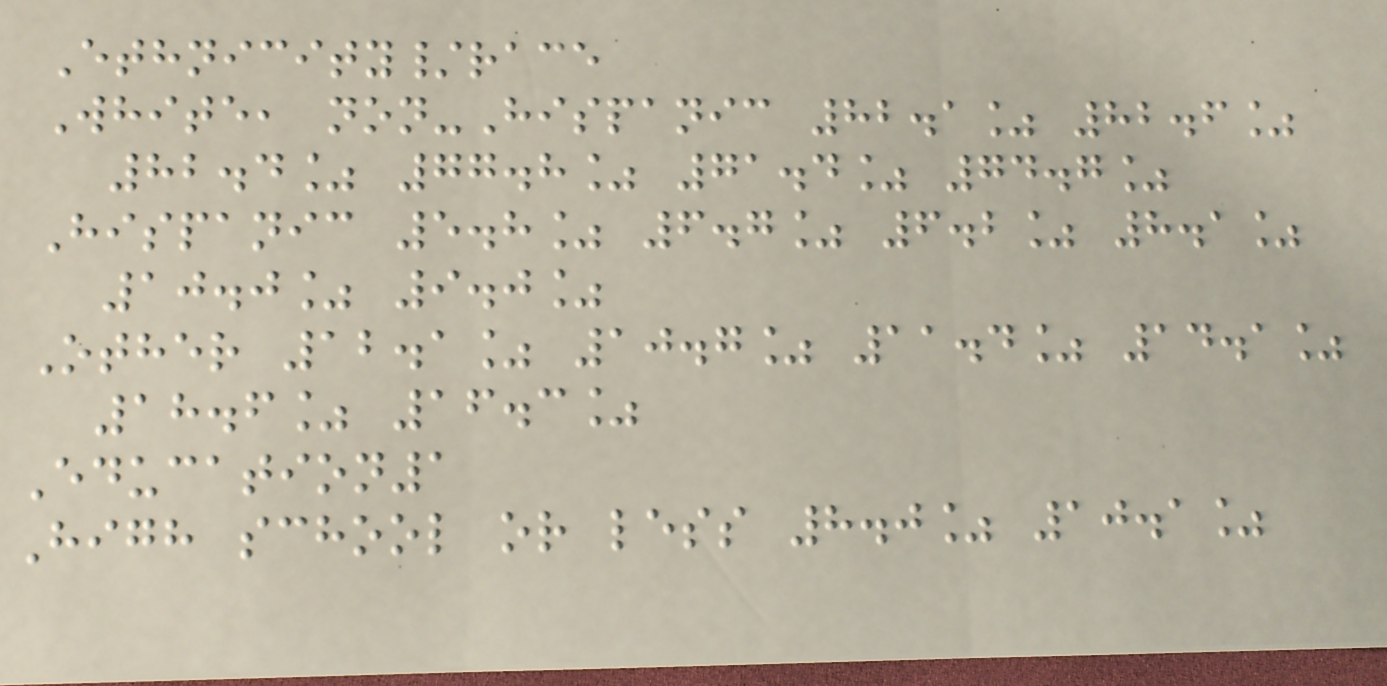Ethnicity/race
White, non-Hispanic 82.1% 82.6%
82.4% 77.8% 71.4% 74.7%
Hispanic 5.8% 6.7% 6.2% 8.1%
10.0% 9.0%
Other 12.1% 10.7% 11.4% 14.1%
18.6% 16.3%
Education1
High school or less 8.0% 10.1%
